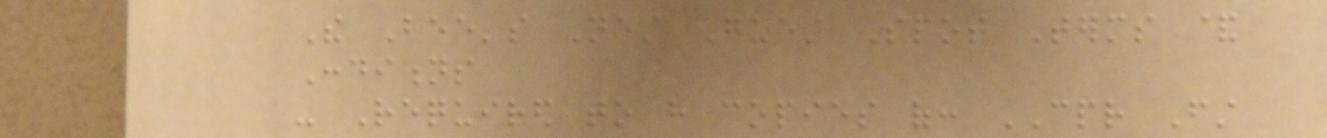The Bee's Nest Guest Spot Terms &
Conditions
- Required to have copies of: CPR First
